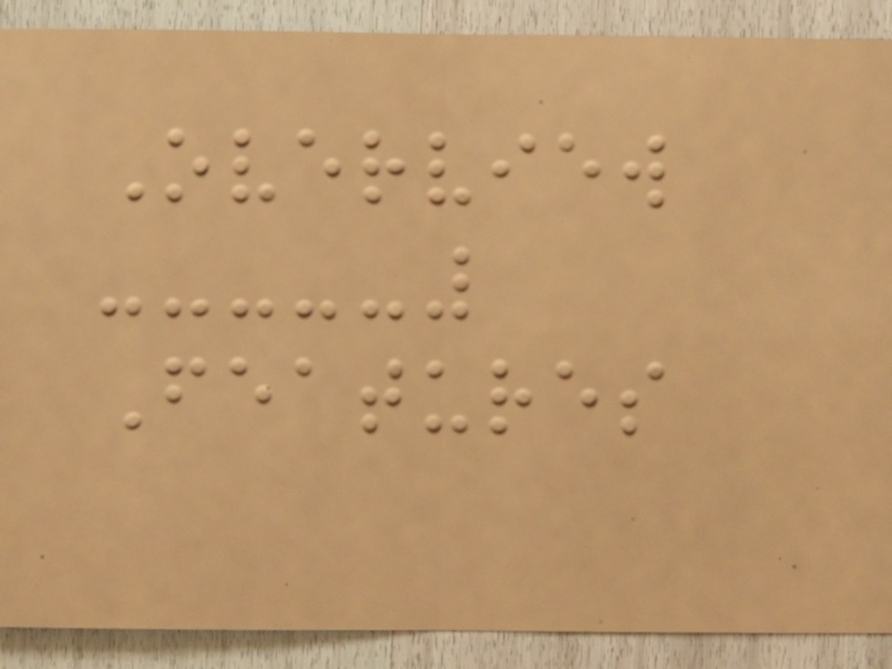Overview
Features
